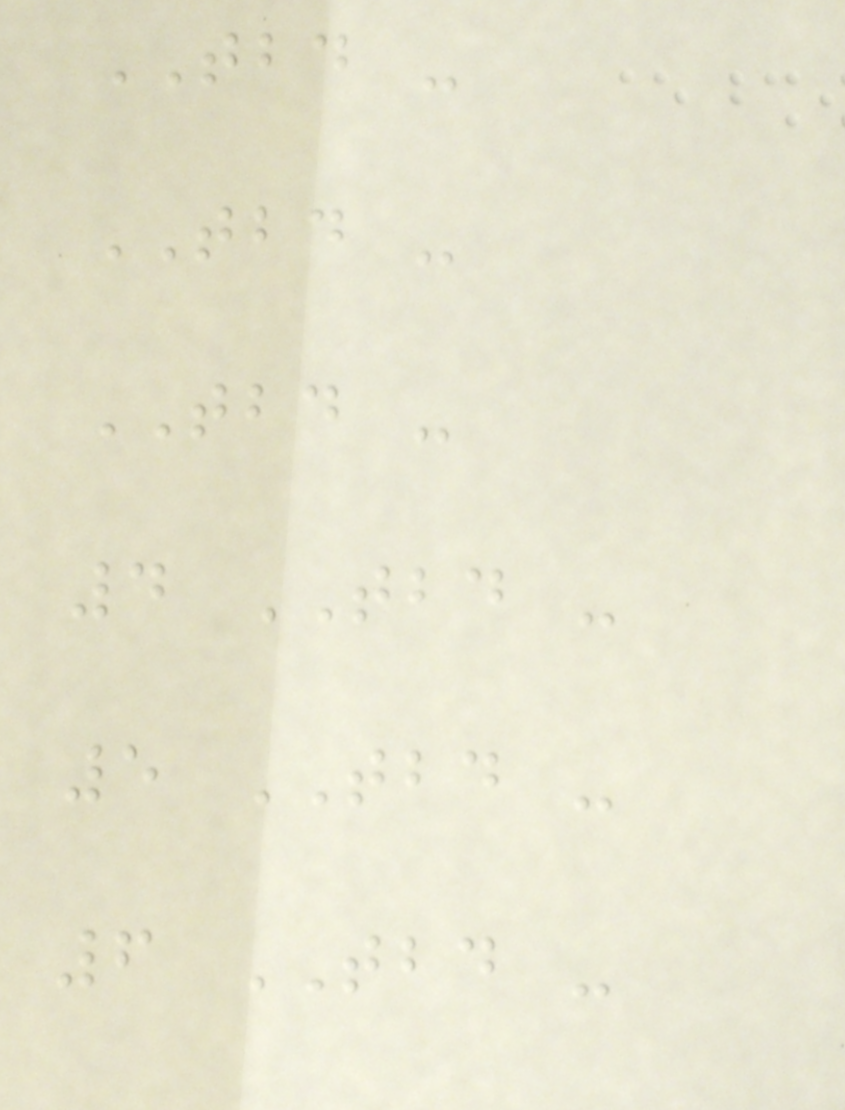TBD -
TBD -
TBD -
4 TBD -
5 TBD -
6 TBD -
